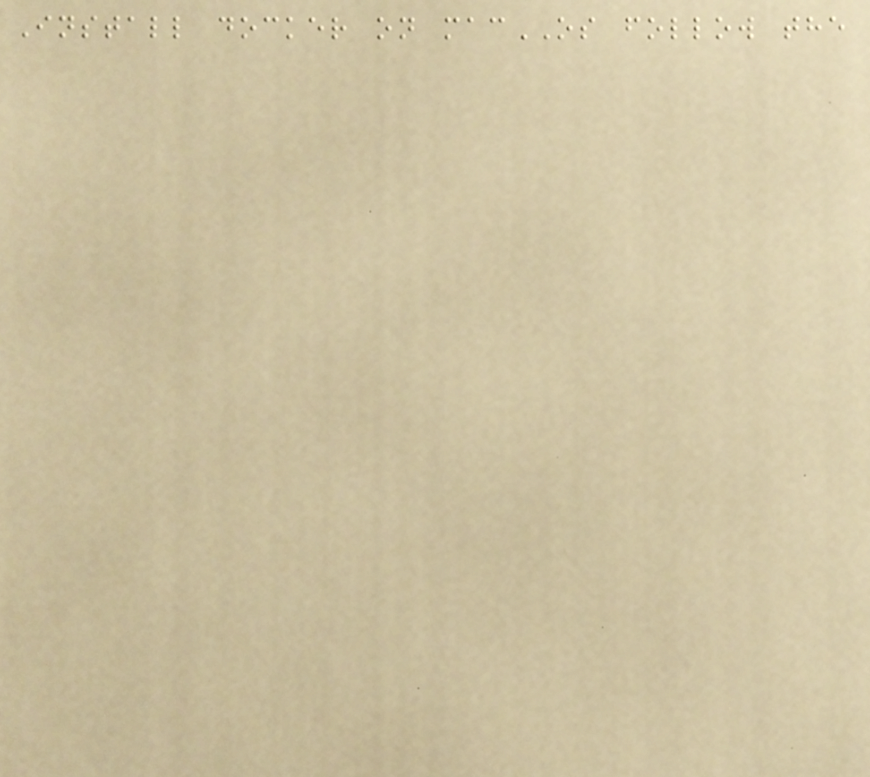Install docker on macOS follow the
